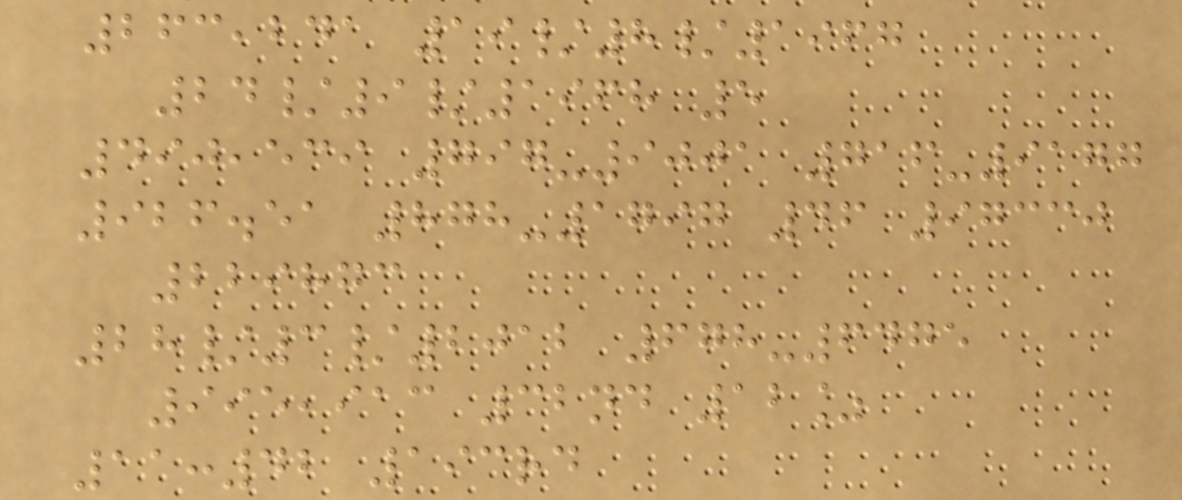263,241 19/8/1967
24/9/1968 5
490,539 797-9001 716-9177
926.51 878-1797 46 97330
229873
28/3/2012 678-6475
995,913 32nd 12%
11:42 193rd
